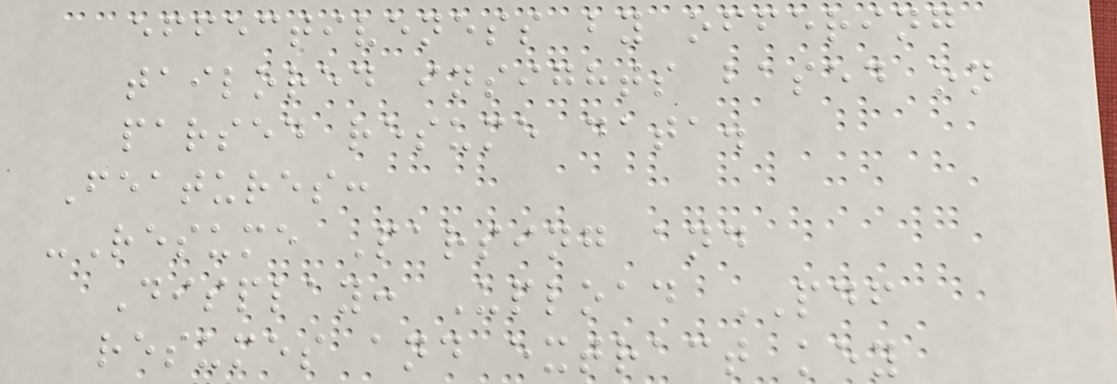effectiveness by offering
tailored insights based on
parsed resume data.
Features:
-Resume Parsing and
Display: Upload PDF
resumes and extract key
